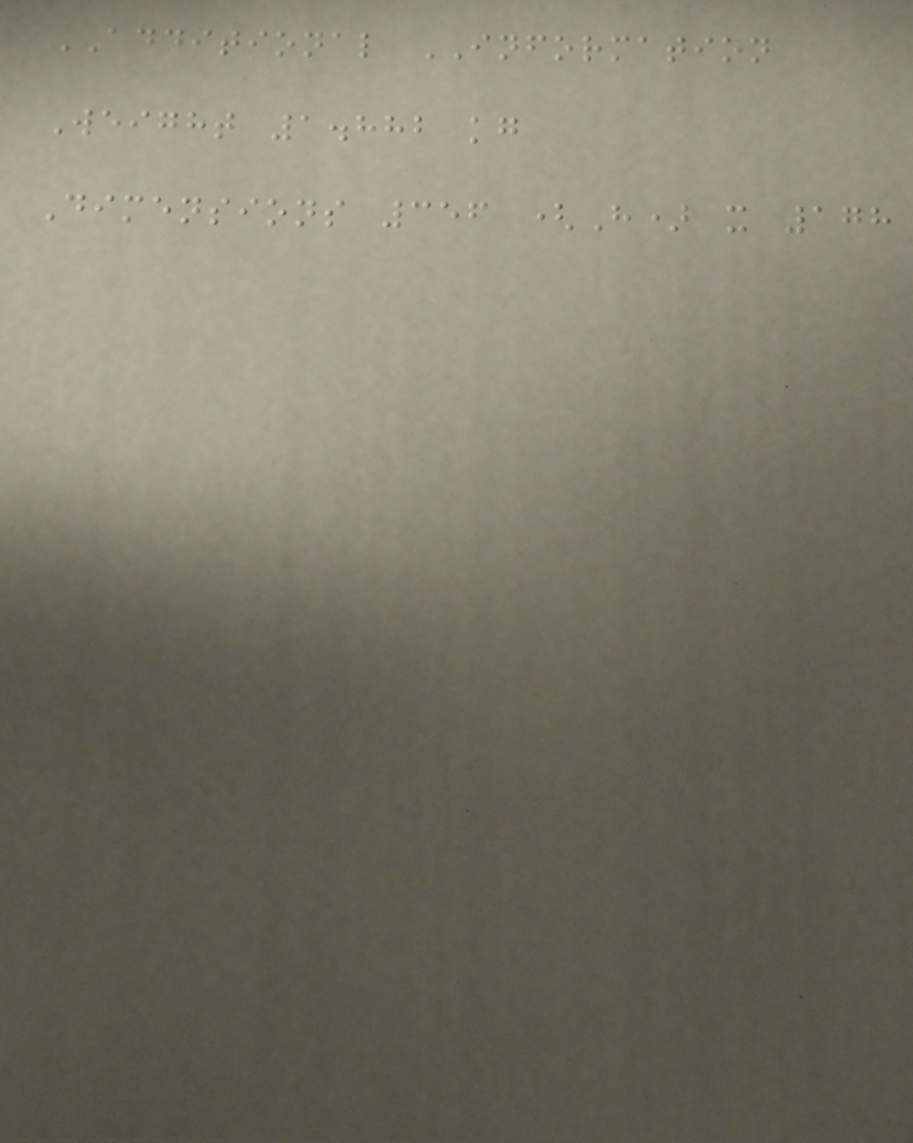ADDITIONAL INFORMATION
Weight 1.882 kg
Dimensions 356 (H) x 178
